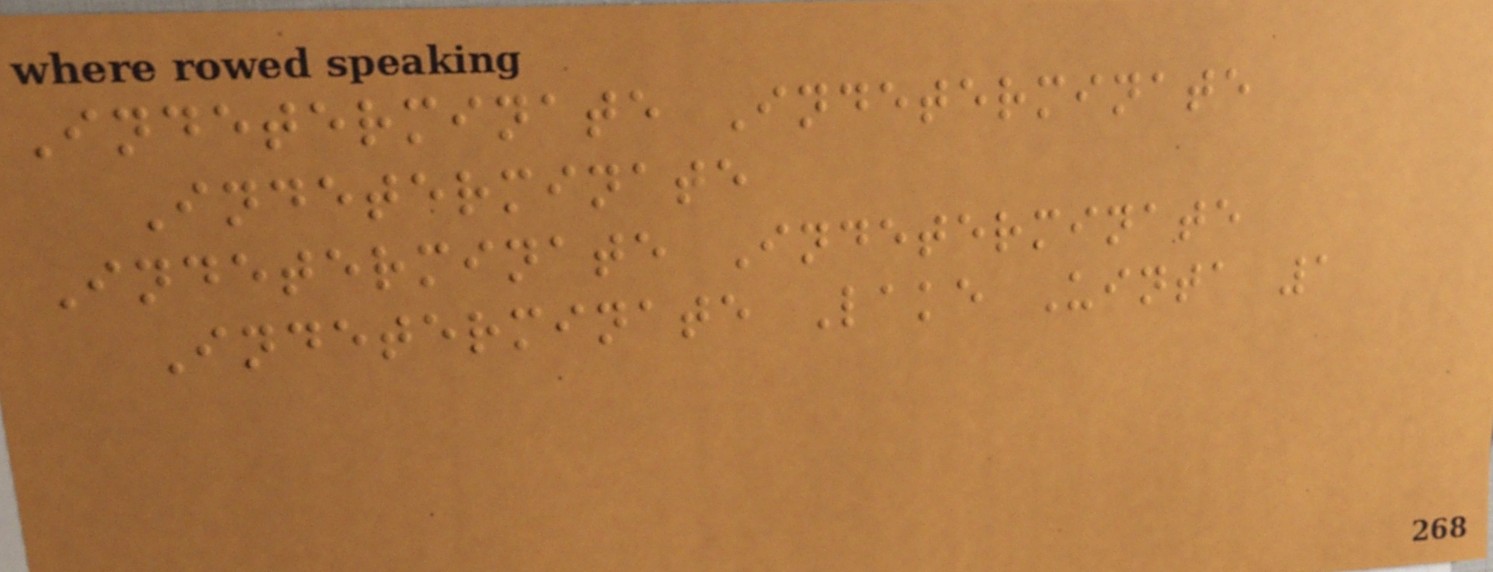Indeterminate Indeterminate
Indeterminate
Indeterminate Indeterminate
Indeterminate Lake Uinta 1
